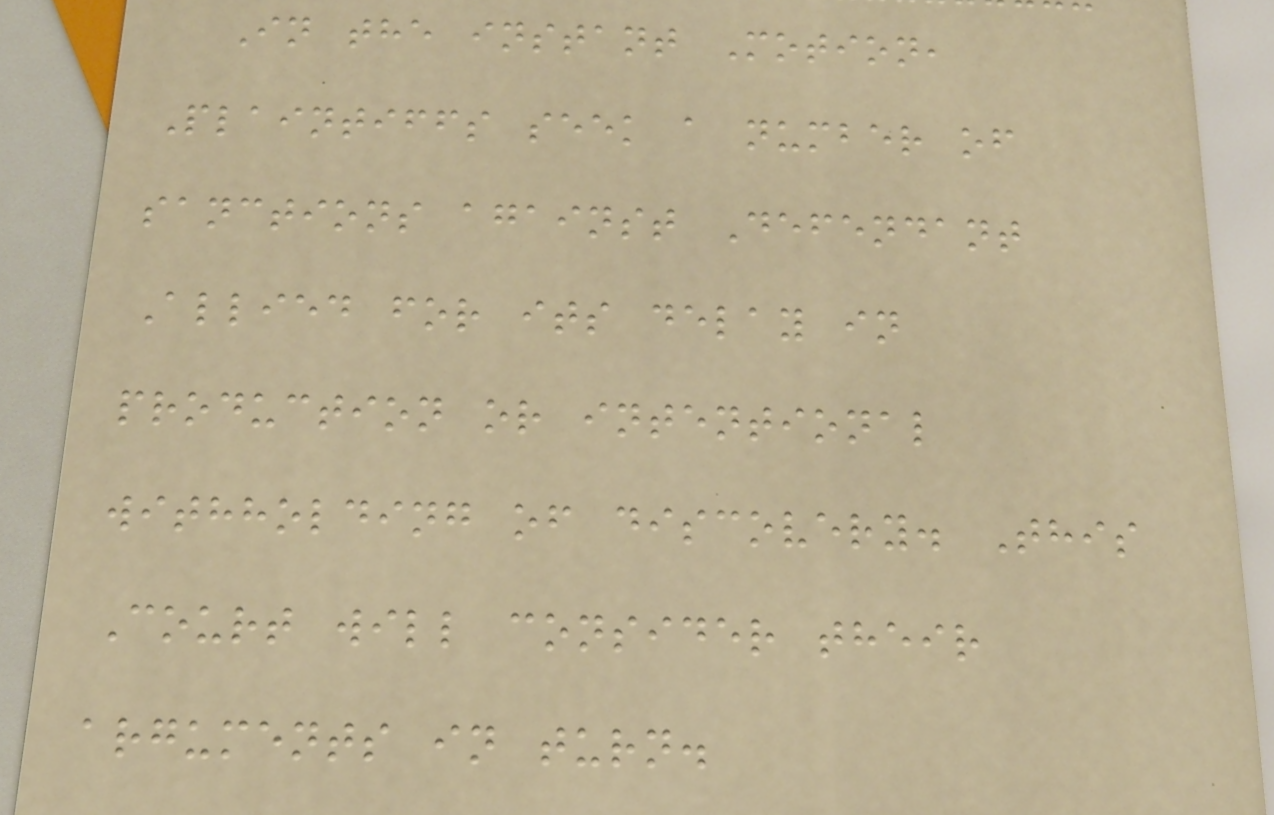In the instant Motion,
Plaintiffs seek a number of
sanctions against Defendant
Allied for its delay in
production or intentional
withholding of discovery. This
Court will consider their
arguments in turn.
